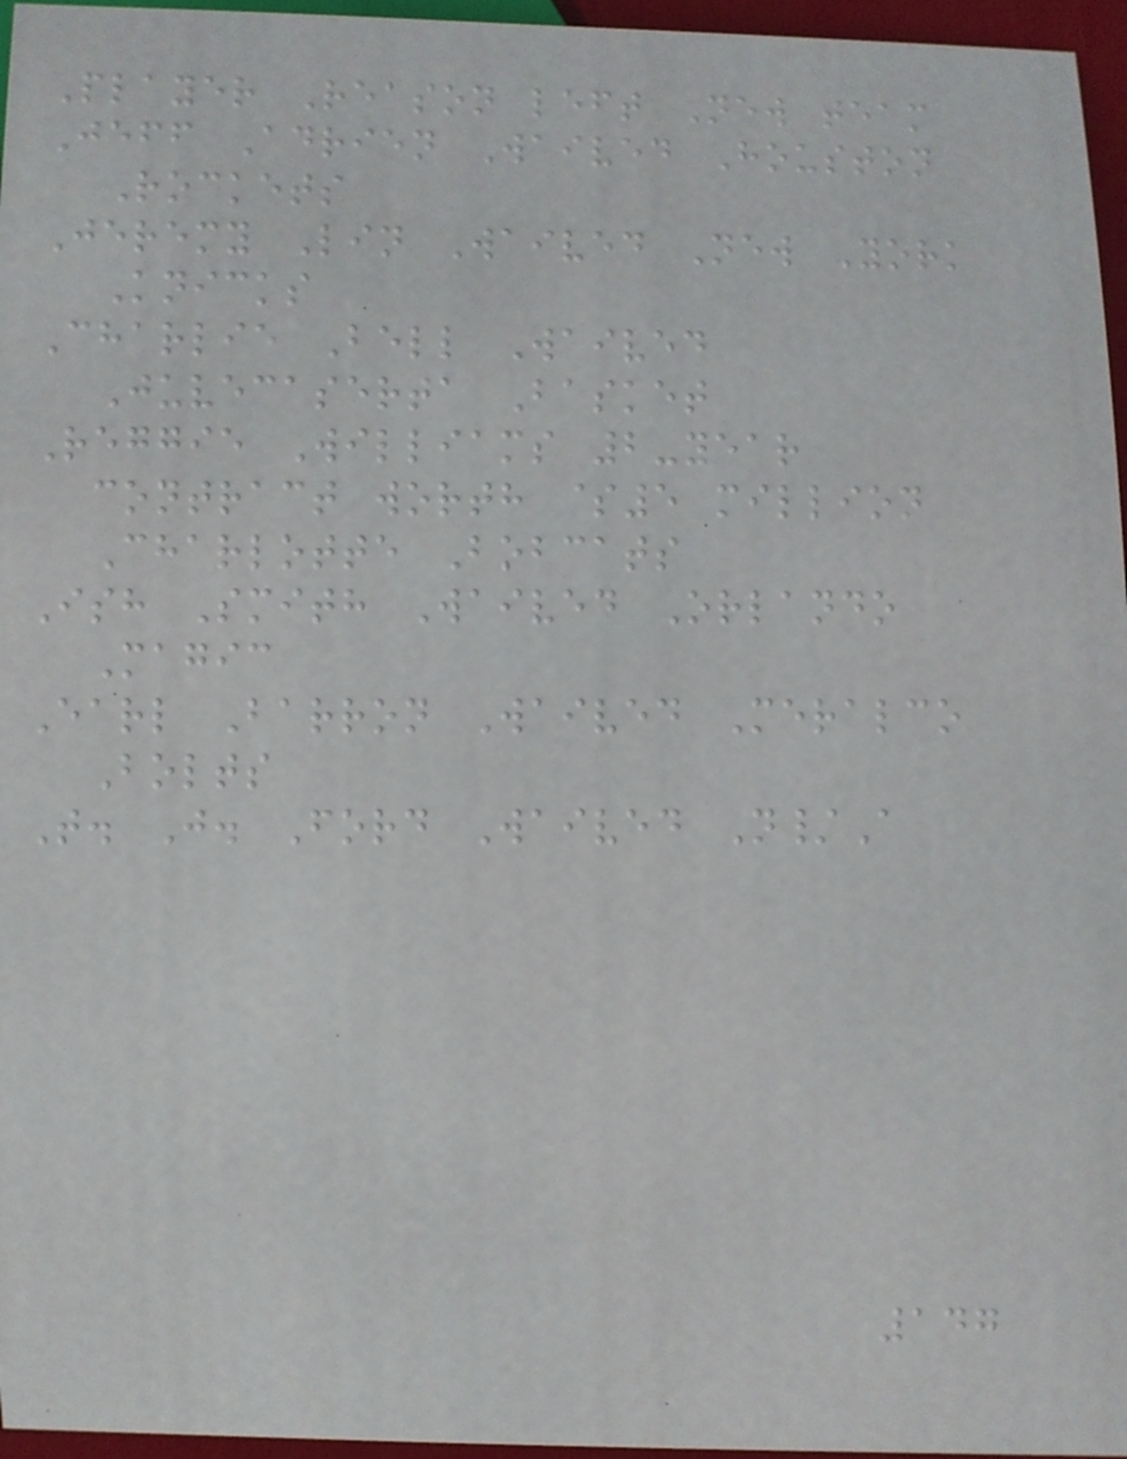Player Reason left New team
Jeff Adrien Waived Houston
Rockets
Jeremy Lin Waived New York
Knicks
Charlie Bell Waived
Juvecaserta Basket
Reggie Williams 2-year
contract worth $5 million
Charlotte Bobcats
Ish Smith Waived Orlando
Magic
Earl Barron Waived Meralco
Bolts
T. J. Ford Waived N/A
147
